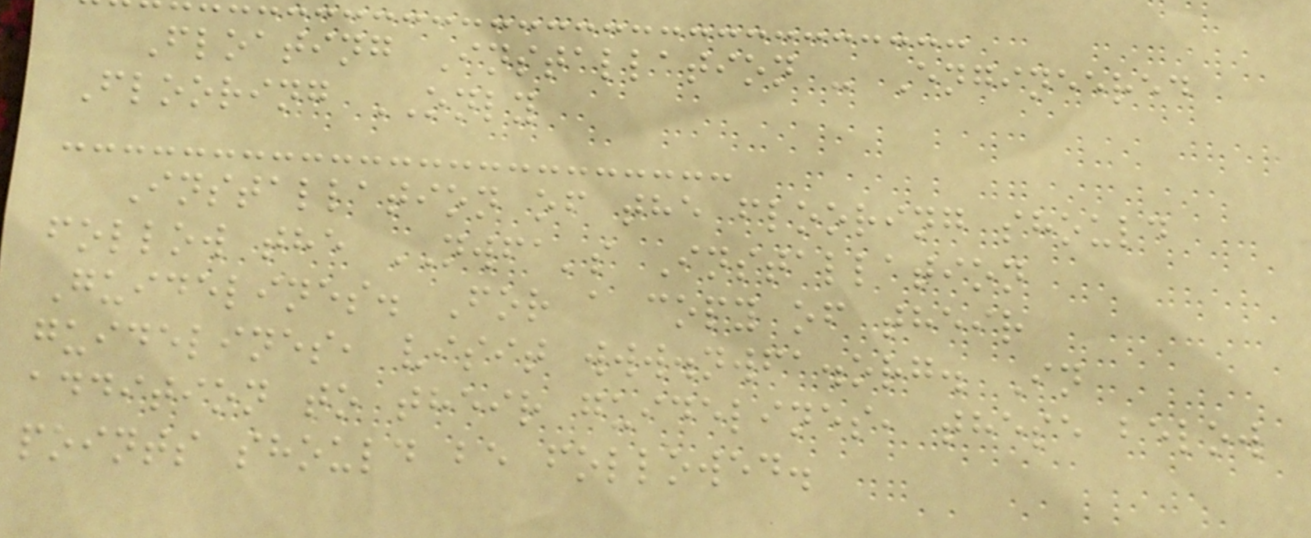Floating Installation - Engineered
Flooring ONLY
Installation of the flooring should
follow the NWFA's Installation
Guidelines. For a copy of their
guidelines, visit www.nwfa.org. In
addition to their guidelines, these below
points should be followed.
